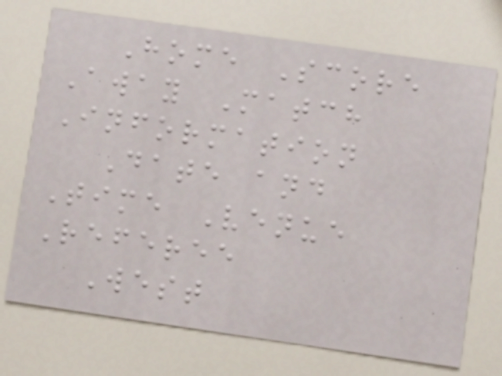Home Score
Away Match
Information
Date and
Time Venue
Referee
West
